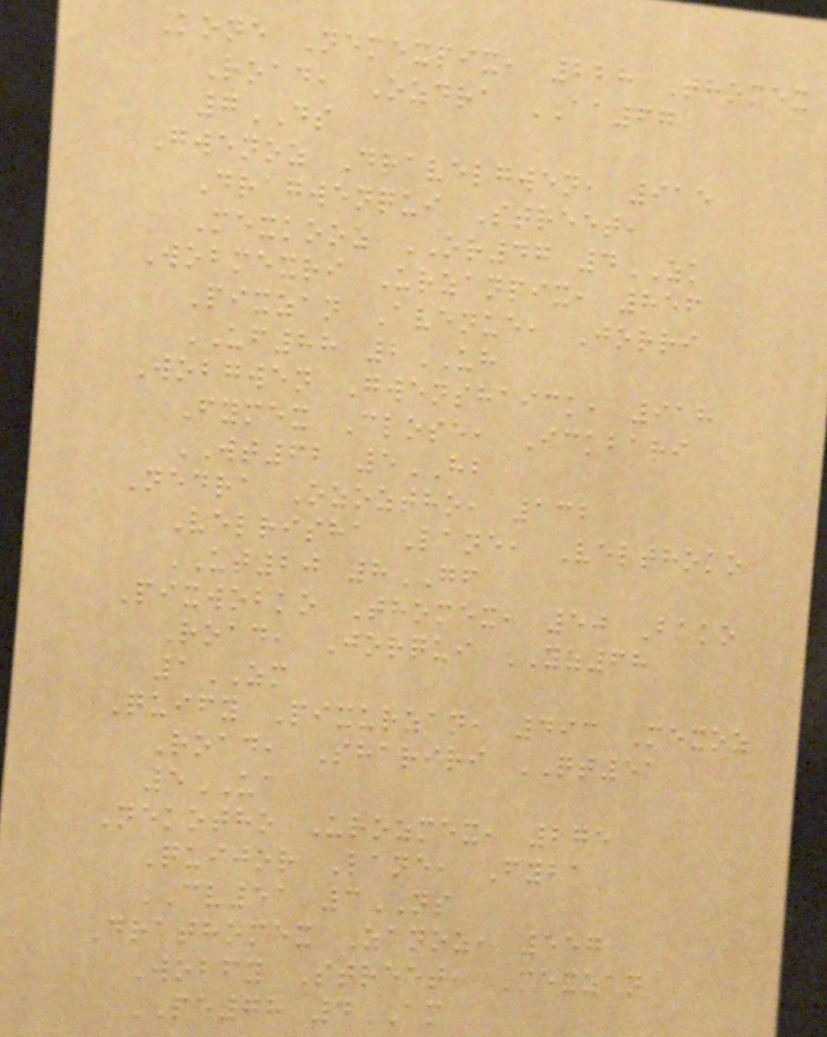Kone Nemexpix, 228 Thomex
Road, Ozdra AA67
7DS
Gwenoz Dravelgwen, 915
Dragwenqui Street,
Mexkooz OR47 4ZK
Wobmexri Urzanpix, 856
Pixzan Avenue, Jorri
UF88 2UH
Wobgwen Gwenshaick, 918
Fymex Close, Ickbari
WT62 5HB
Nedra Ozoztho, 132
Velrisha Lane, Velthoko
UT20 8GF
Pixwobko Thomex, 50 Bako
Road, Jorqui YZ68
1ZM
Quify Pixurzan, 493 Mexoz
Road, Shariri QT51
5UA
Nekotho Urozmex, 275
Quijor Lane, Fyba
CV51 3NS
Drathomex Zanoz, 557
Wobfy Street, Mexzan
PE78 4AM
